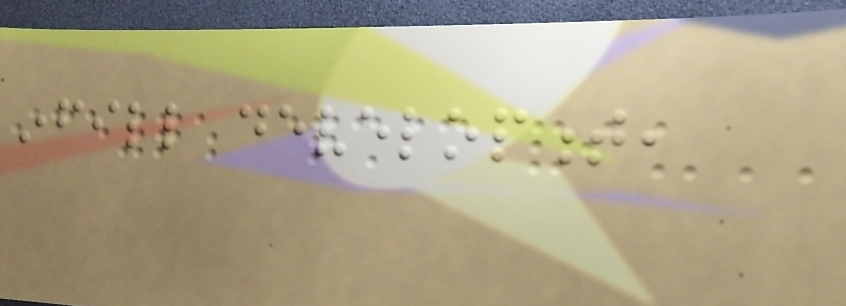infill development,
